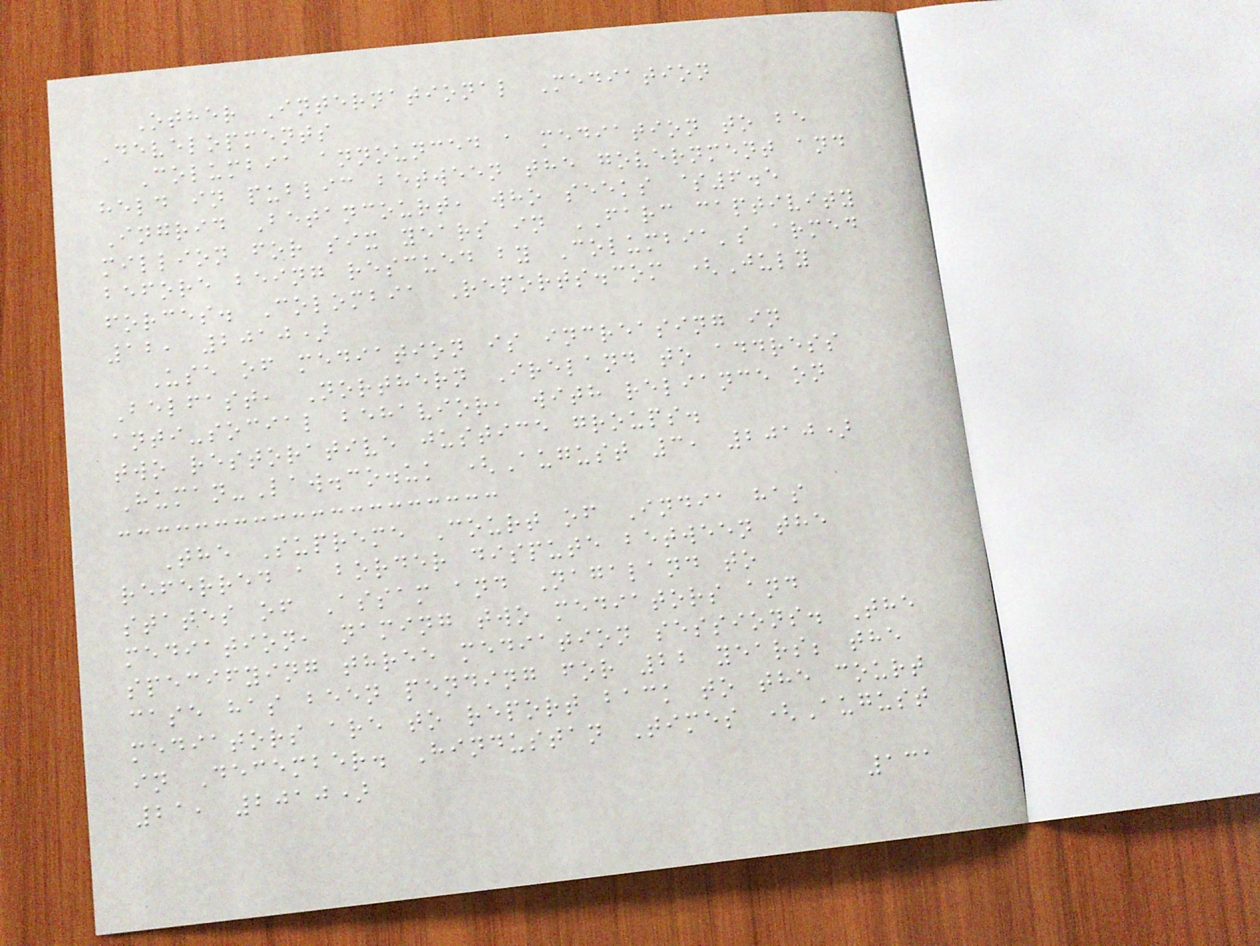Other International Mediation
Developments
Columbia announced a mediation to be
held in public between the government and
Ingrid Betancourt, who seeks $6.5
million for six years in FARC captivity
before being rescued by Columbia's armed
forces. Colombia Reports.com (July
12, 2010)
Use of mediation is increasing in
Belfast, Northern Ireland to address
anti-social behavior, with reliance on
two restorative justice groups.
Human-Law.co.uk (August 3, 2010)
The Supreme Court of India has
referred a border dispute between the
states of Assam and Nagaland to
mediation, naming two mediators and
specifying three mediation sessions. The
case has been pending for 22 years; the
mediators are to report back to the court
in December. Hindustan Times (August
21, 2010)
131
